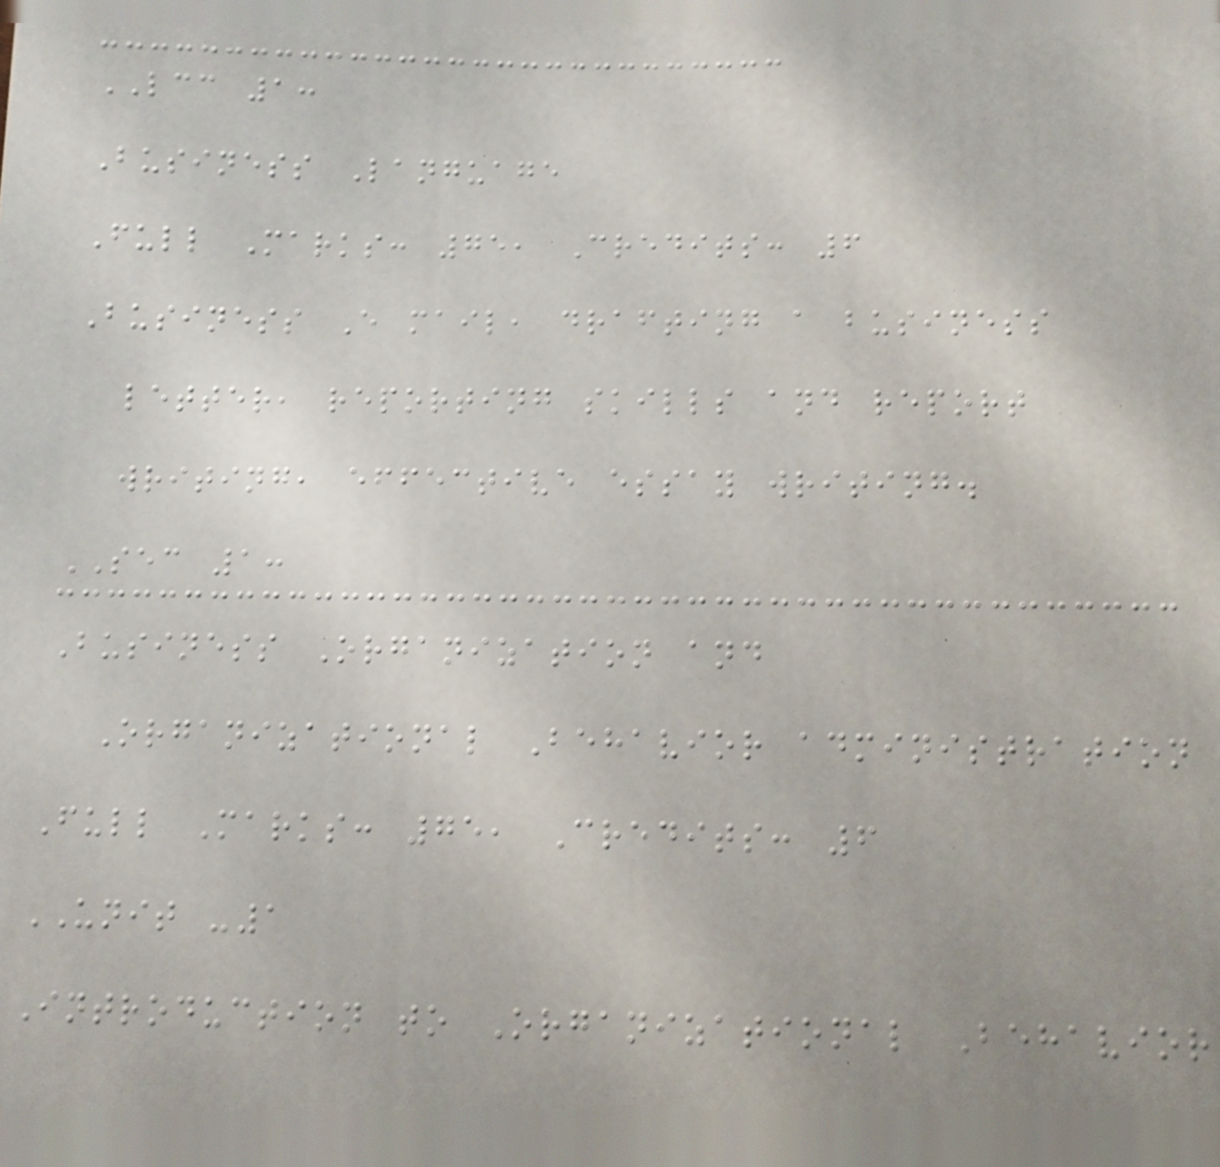LCC 1:
Business Language
Full Marks: 75, Credits: 6
Business E mail, drafting a business
letter, reporting skills and report
writing, effective essay writing.
SEC 1:
Business Organization and
Organizational Behavior administration
Full Marks: 75, Credits: 6
UNIT -1
Introduction to Organizational Behavior
